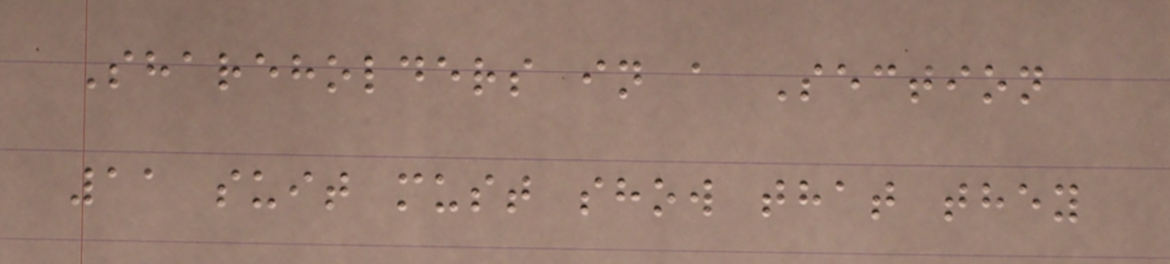Shareholders in a Section
11 suit must show that they
